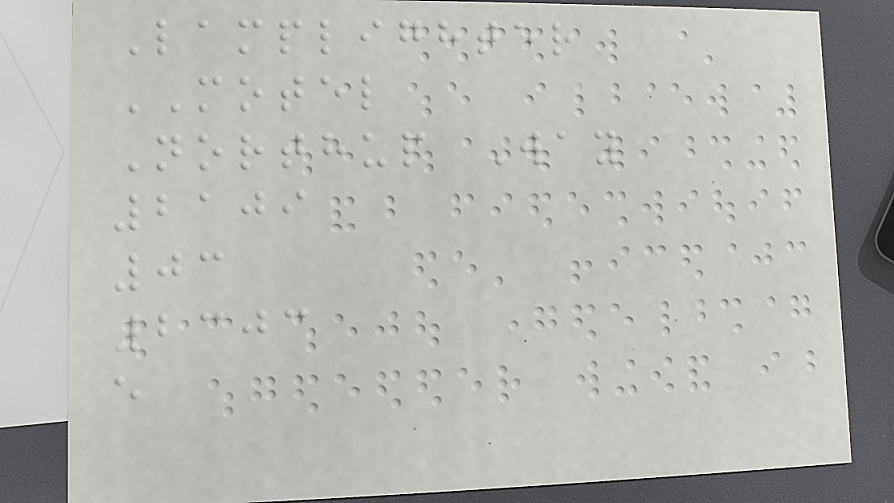Lamplighter
MOTEL
Northup Way
2109
03
2303
e
